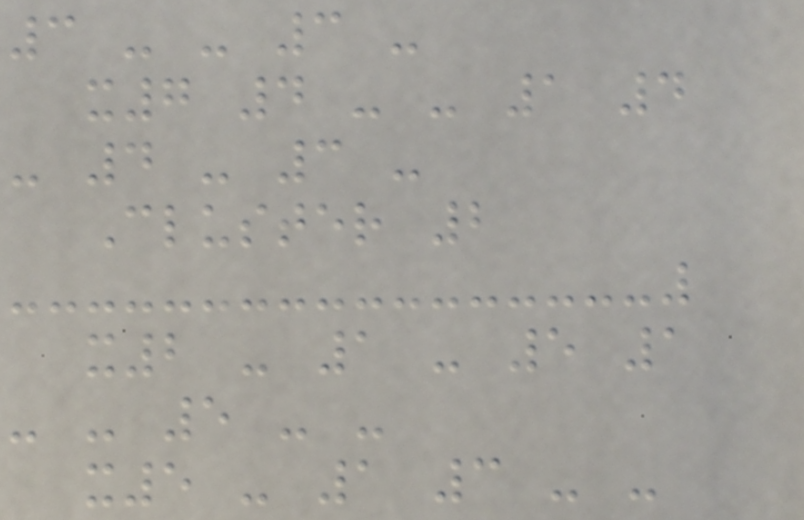3 - - 3 -
x7 4 - - 1 4
- 4 - 3 -
Cluster 2
x2 - 1 - 5 1
- - 5 - -
x5 - 1 3 - -
